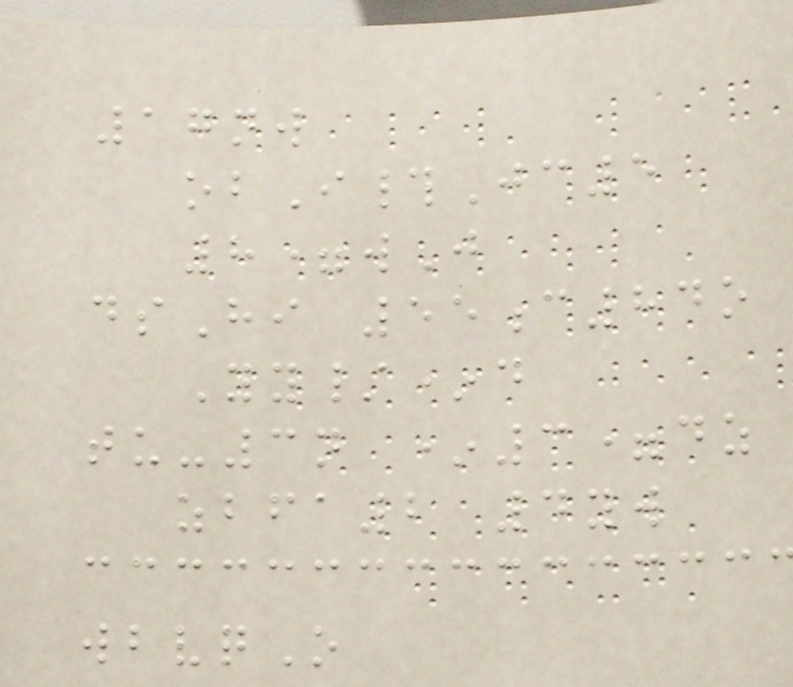17nw
obI#Jc5
8=wJ
dsHi 55c84o
Yy/*d
tu-3n *3=dz
zbfa2 4yw
wbvqO
